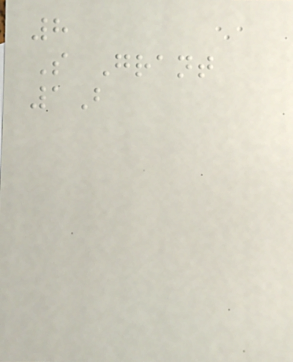8
S Grant
1B
